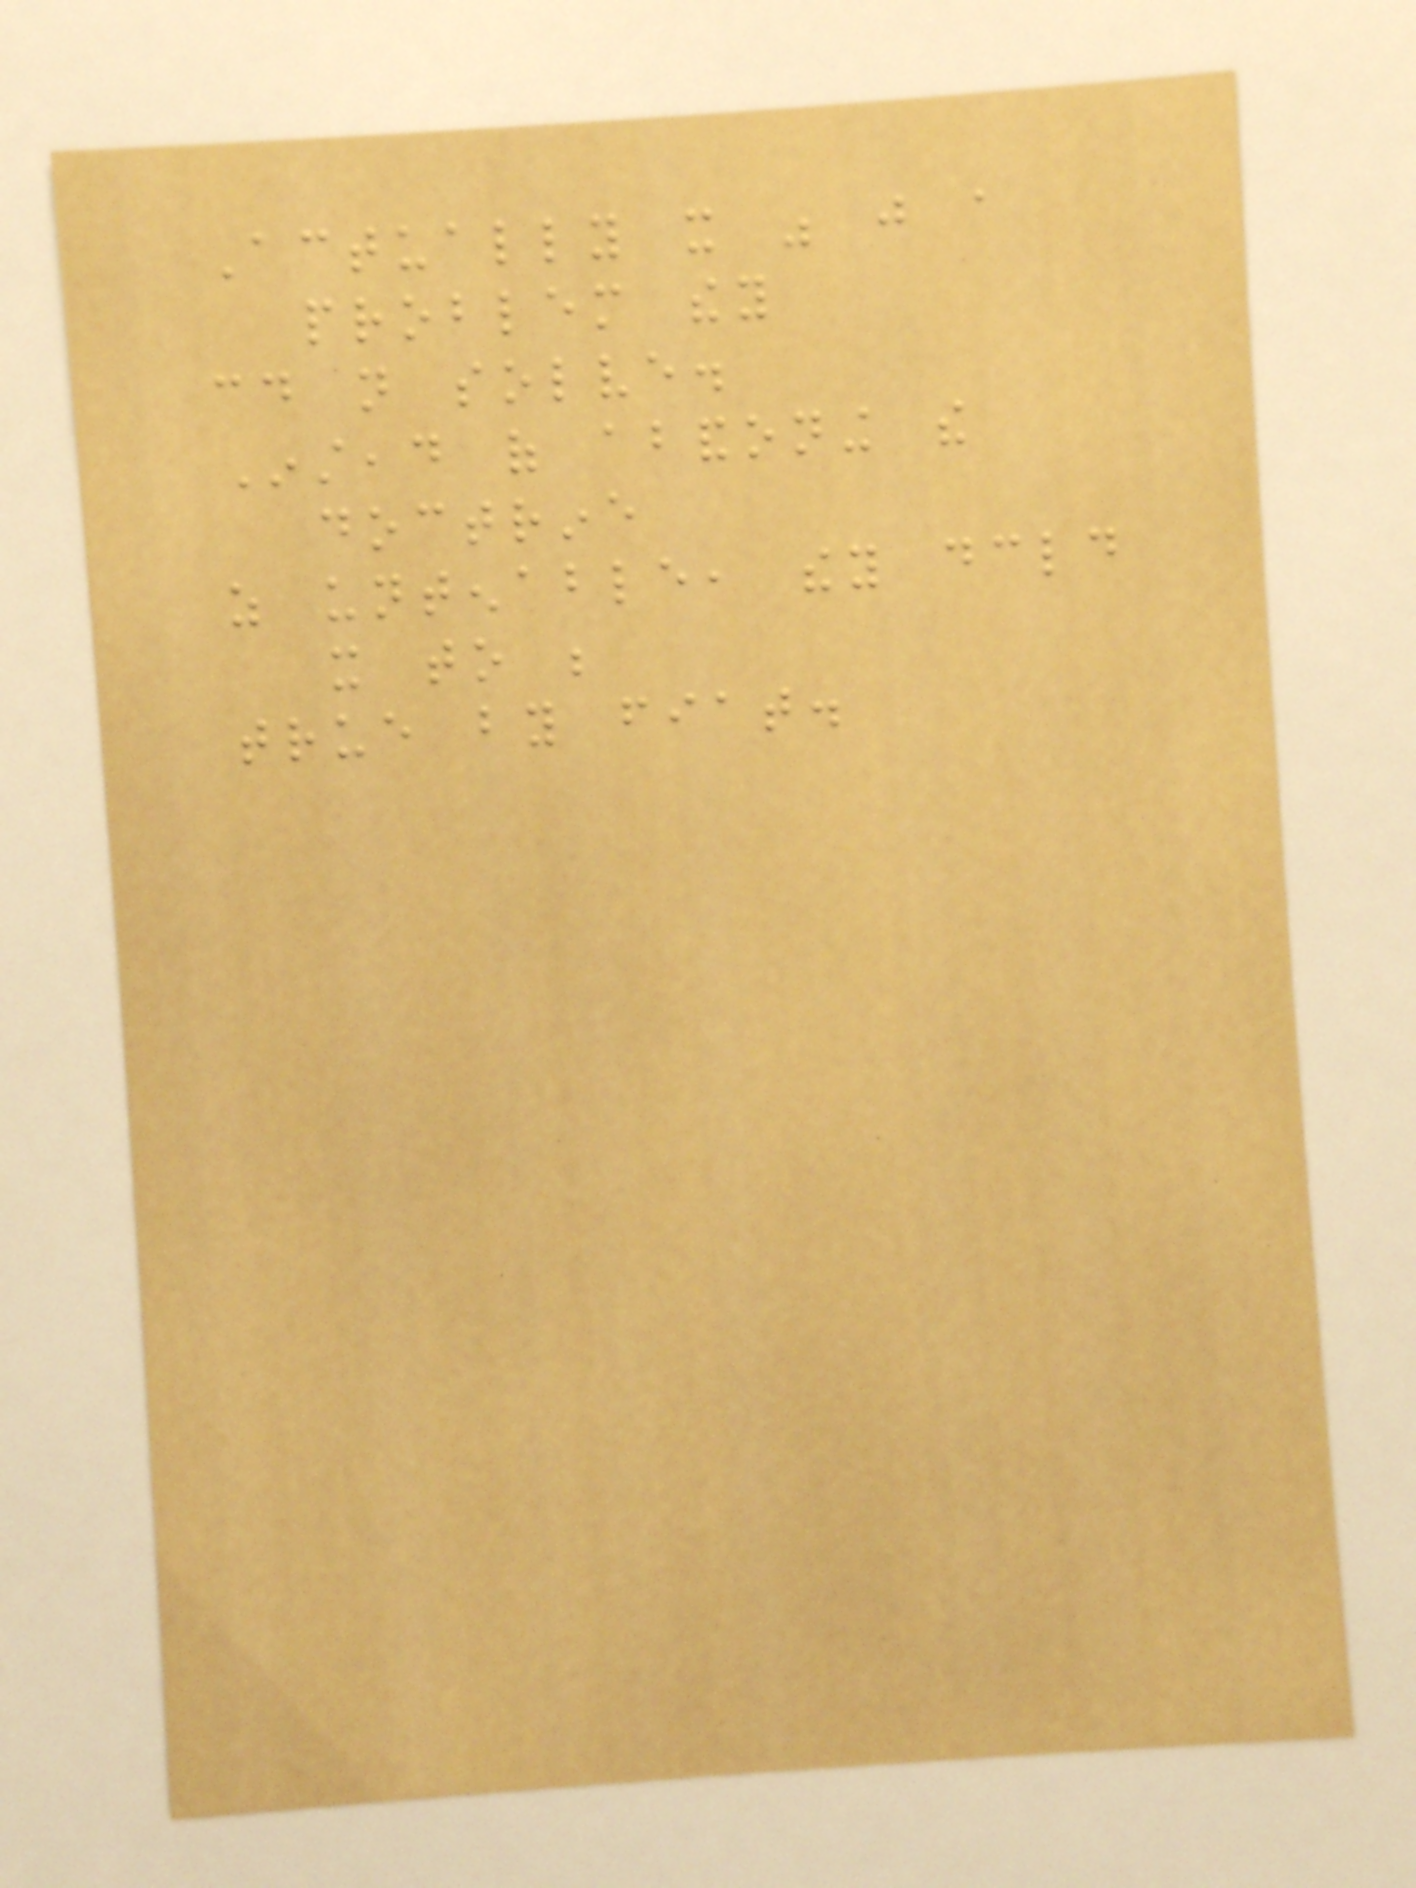Actually it was just a
problem they
could not solve.
Instead of abandoning the
doctrine
as untenable, they declared
it to be
true by fiat.
